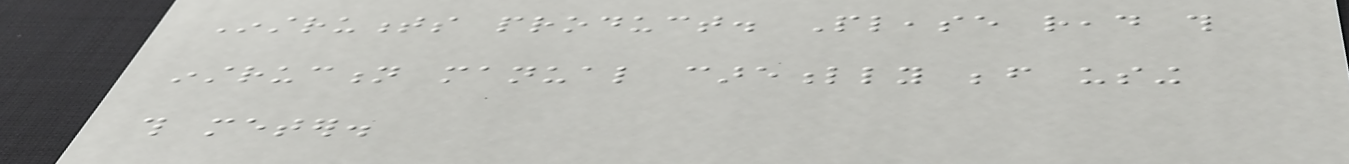Instruments product. Please read this
instruction manual carefully before using
this meter.
